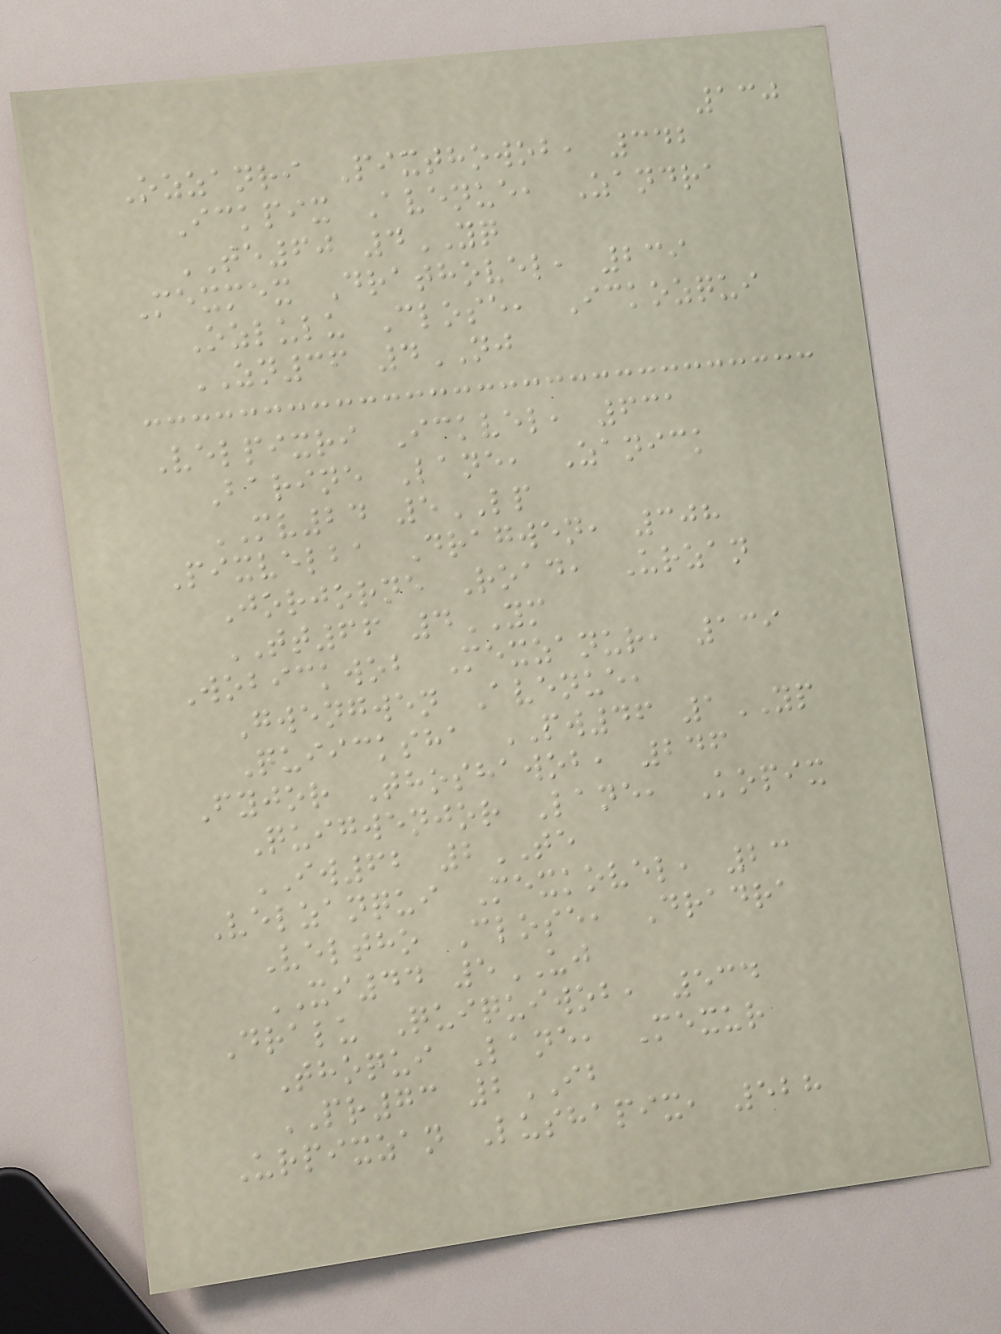130
Ozzanri Pixthowob, 342
Ickpix Avenue, Zandra
TE60 4YQ
Mexmex Drathovel, 239
Ozlulu Close, Ickozqui
ZN36 4NJ
Velpixri Ickvel, 631
Barine Lane, Zanick
MV24 5LP
Pixvelba Dragwen, 308
Jorjorne Road, Urzan
TT66 4YM
Wobickwob Mexzanur, 139
Gwengwen Avenue,
Quiicksha PW46 1YP
Fyjor Thoshawob, 246
Quigwenjor Lane, Kopix
IW62 2TE
Velzanqui Mexkovel, 23
Veltho Close, Dradra
XI44 5UJ
Dralu Quiquiwob, 534
Thoqui Lane, Mexur
PR73 2IB
Urpixzan Lushapix, 528
